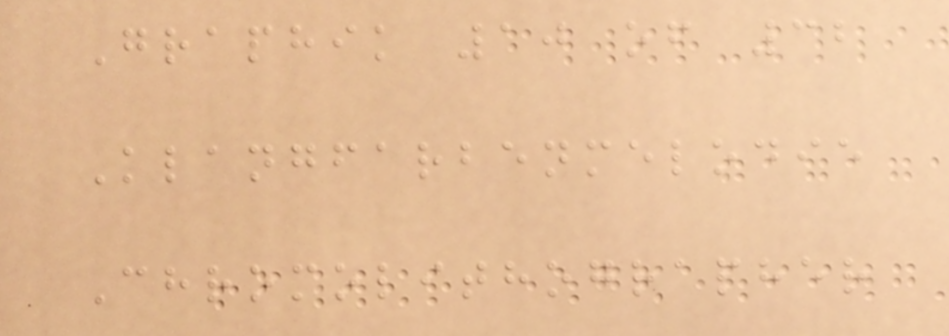Graphik 10 of 32
Klangfarbenmelodie
Chromolithographer
